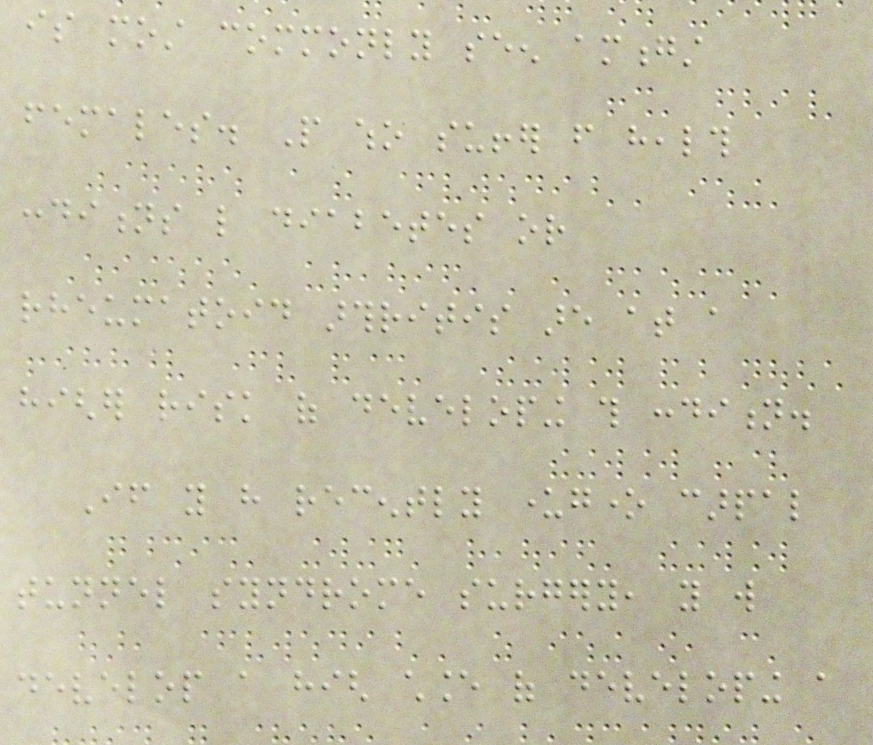is most commonly seen amongst
females. People who suffer from health
conditions like diabetes or
rheumatoid arthritis are at a
higher risk of developing this condition.
If you have recently undergone carpal
tunnel syndrome surgery, you will
develop a high chance of developing a
